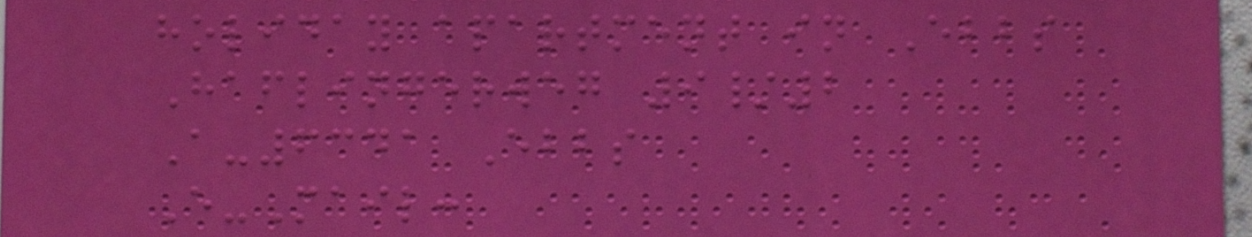holiday apartment in Ebbs
Haflingerweg 9/2
A-6341 Ebbs
E-Mail:
